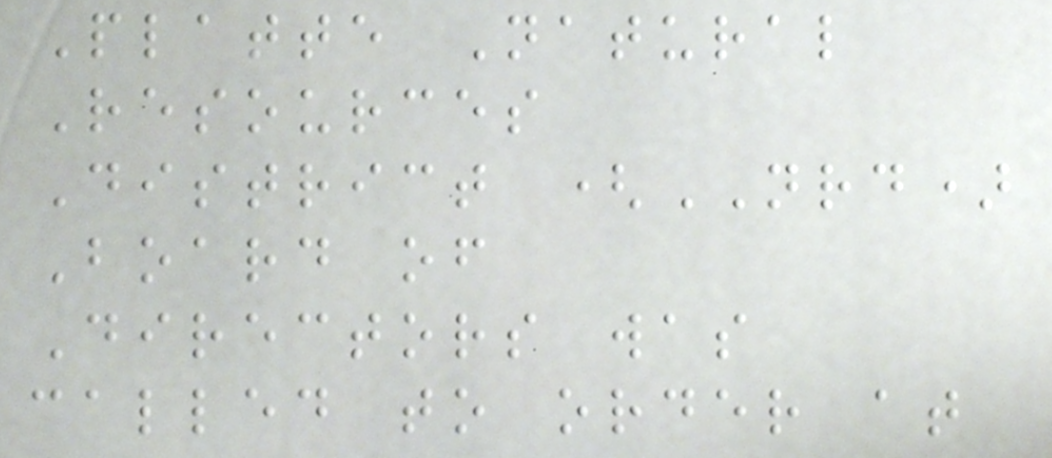Platte Natural
Resources
District (NRD)
Board of
Directors was
called to order at
